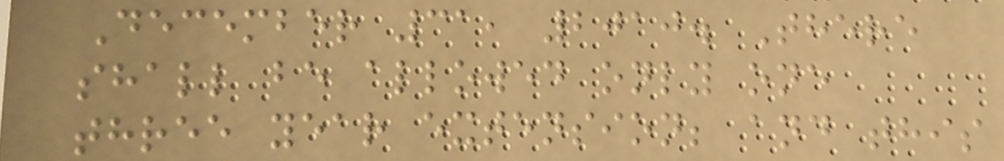December 31, 2010. There
shall be allowed only one
three year extension; and this
